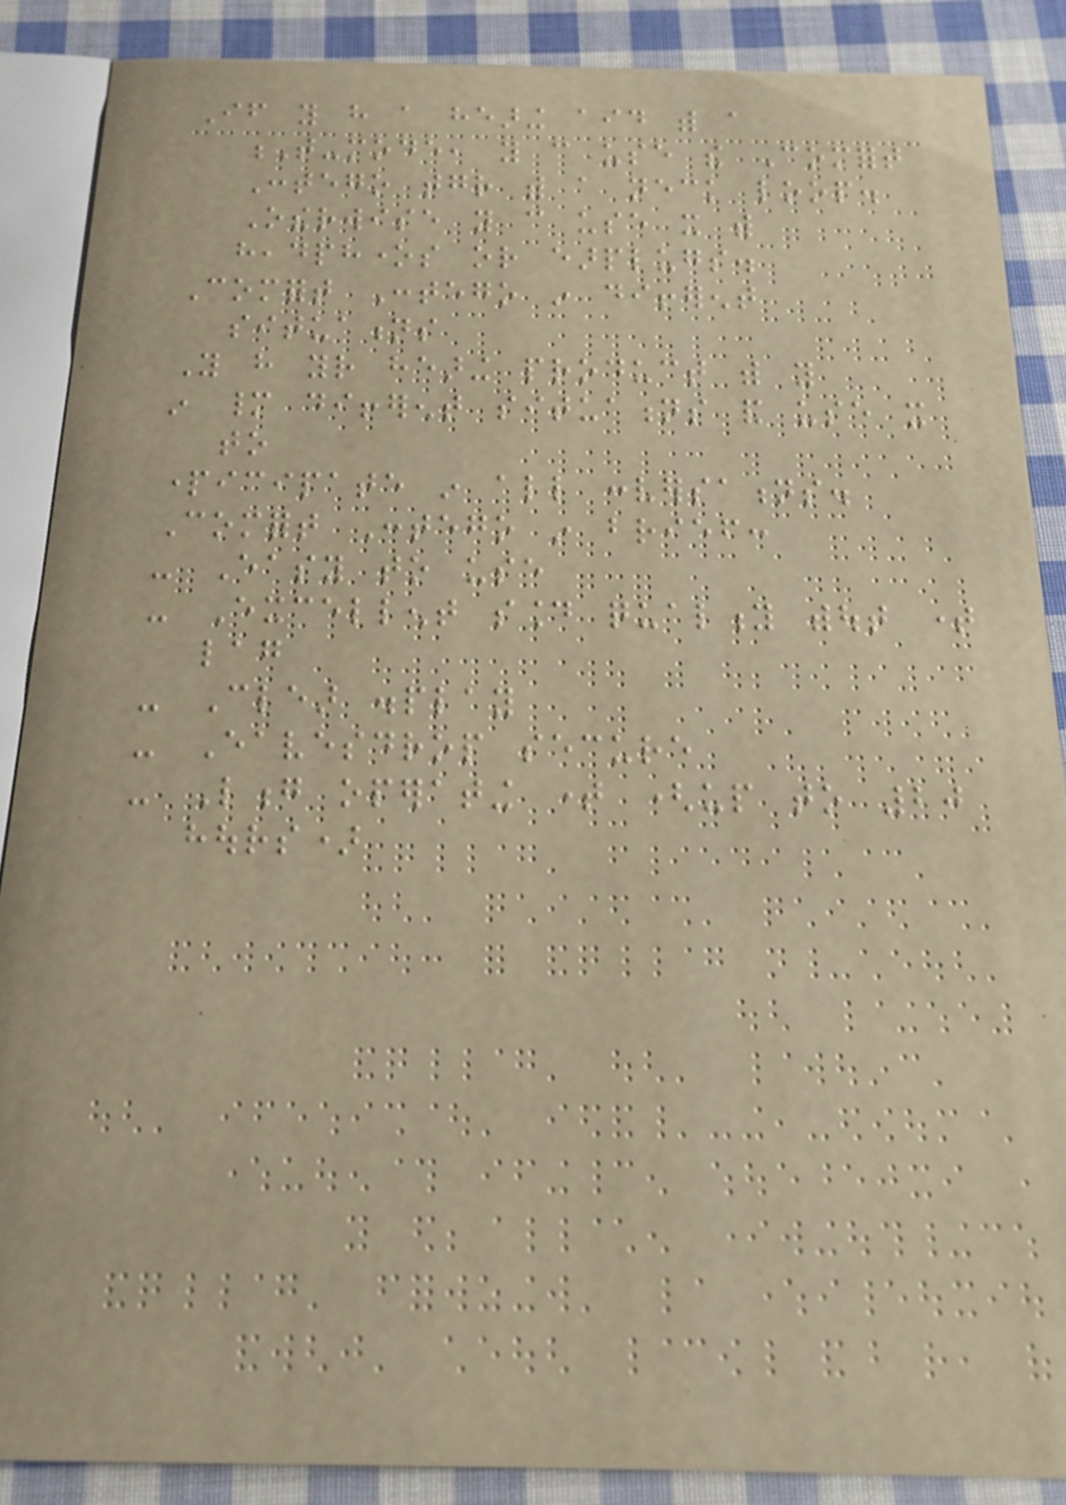If you have a hearing aid with a
T-mode, you can use the Comfort
Contego together with a neck loop.
Otherwise you can use it with
headphones or earplugs.
Comfort Contego in different
situations
You have your hearing product with you
in many different situations and use it
to
participate in all conversations.
Comfort Contego in brief:
- Easy to use
- Excellent sound quality without time
lag
- Clear display
- Eavesdrop secure
- Long operating time (up to 20
hours)
